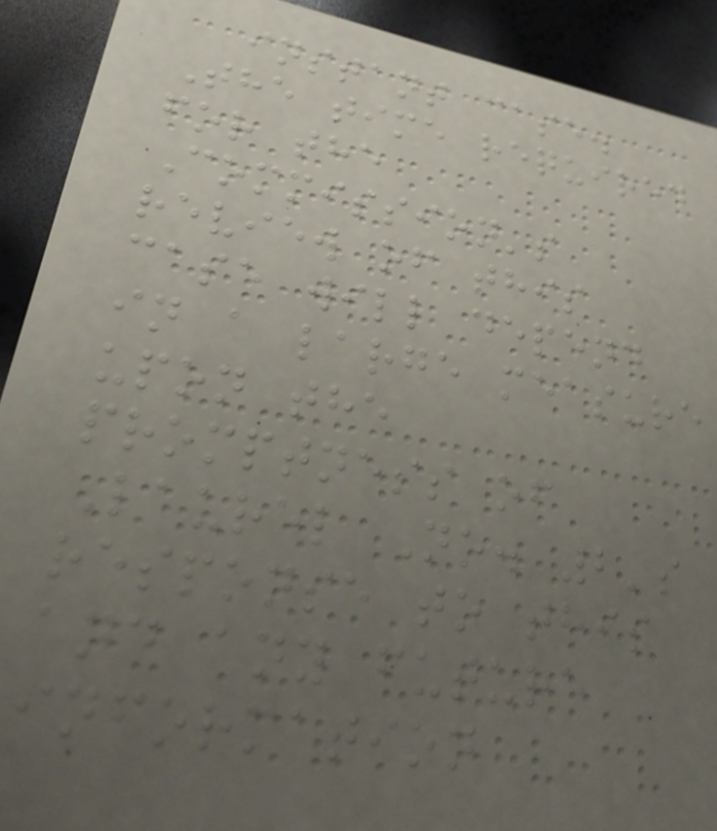instant case.
The time required
for the
Commission's
review of this
case will depend
in a large measure
upon the
promptness of
Laurel No. 2's
response to this
and any future
information
